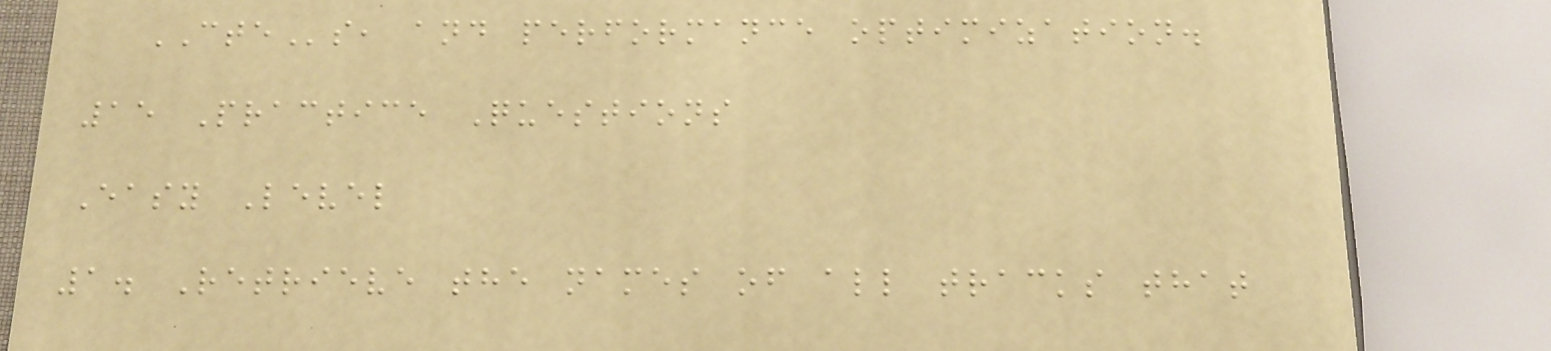CTEs, and performance optimization.
15 Practice Questions
Easy Level
1. Retrieve the names of all tracks that
